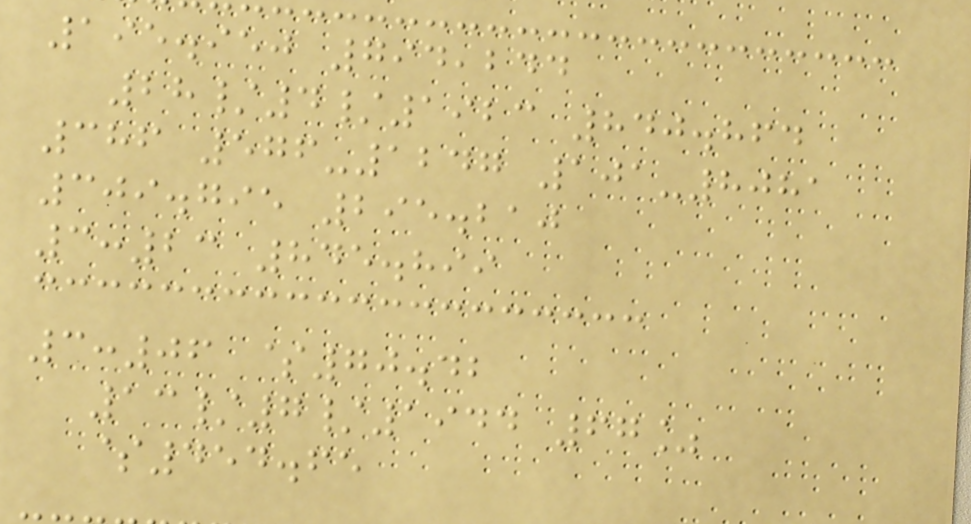195.950 794,244
28/4/1923 840.864
386 576-1247 101-8081
309.795 295.210
3:23 845.899
3:06 $70.42
13/7/1944 67%
$454.65
